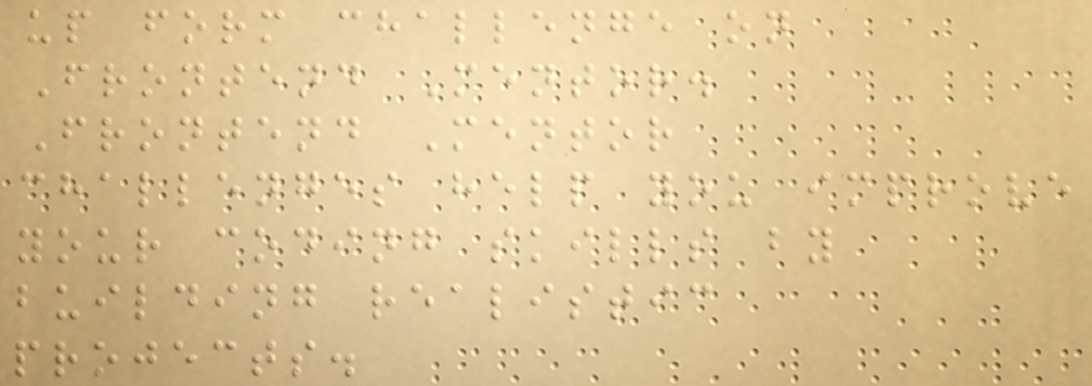up form challenge on
Frontend Mentor.
Frontend Mentor
challenges help you improve
your coding skills by
building realistic
projects.
